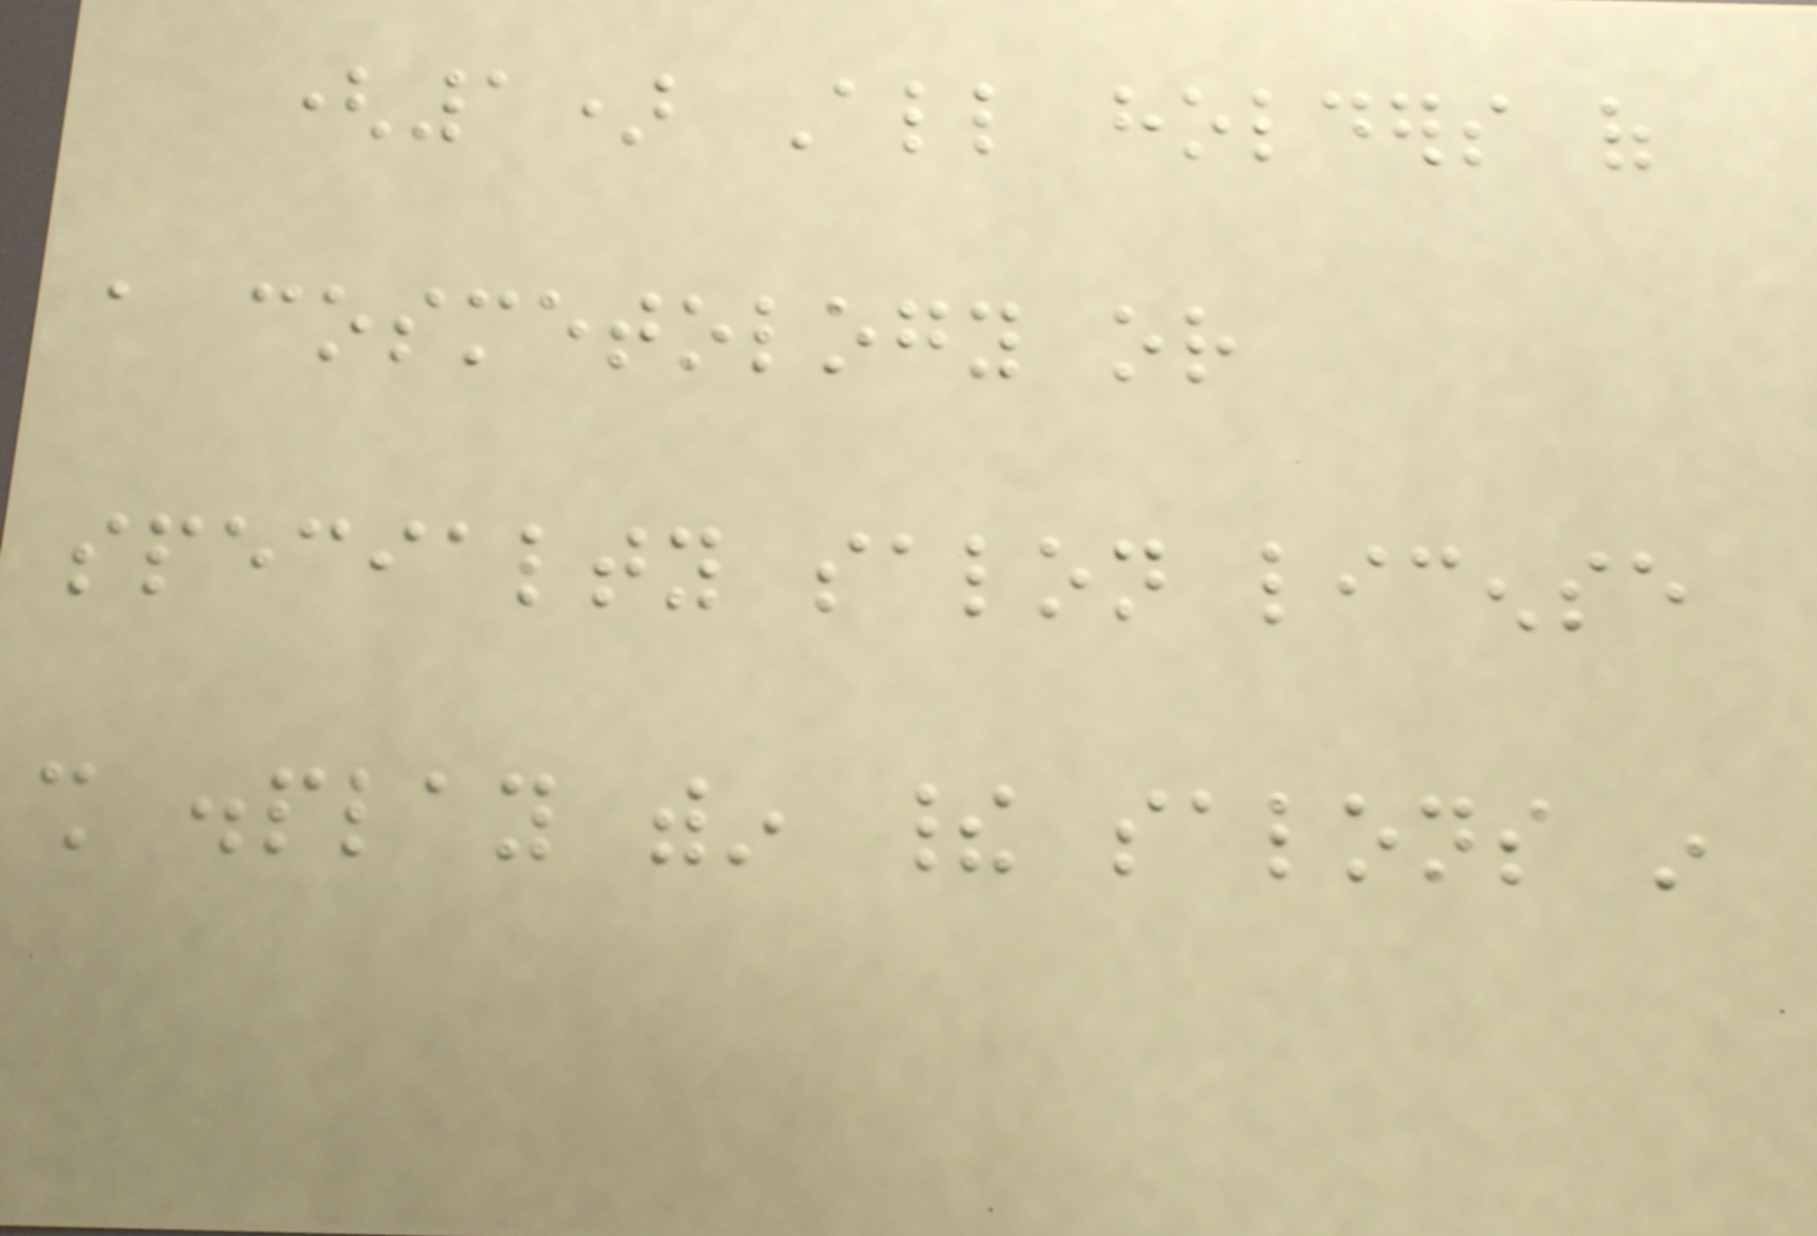(1) All holders of
a cosmetology or
specialty salon license
shall display within their salons in
